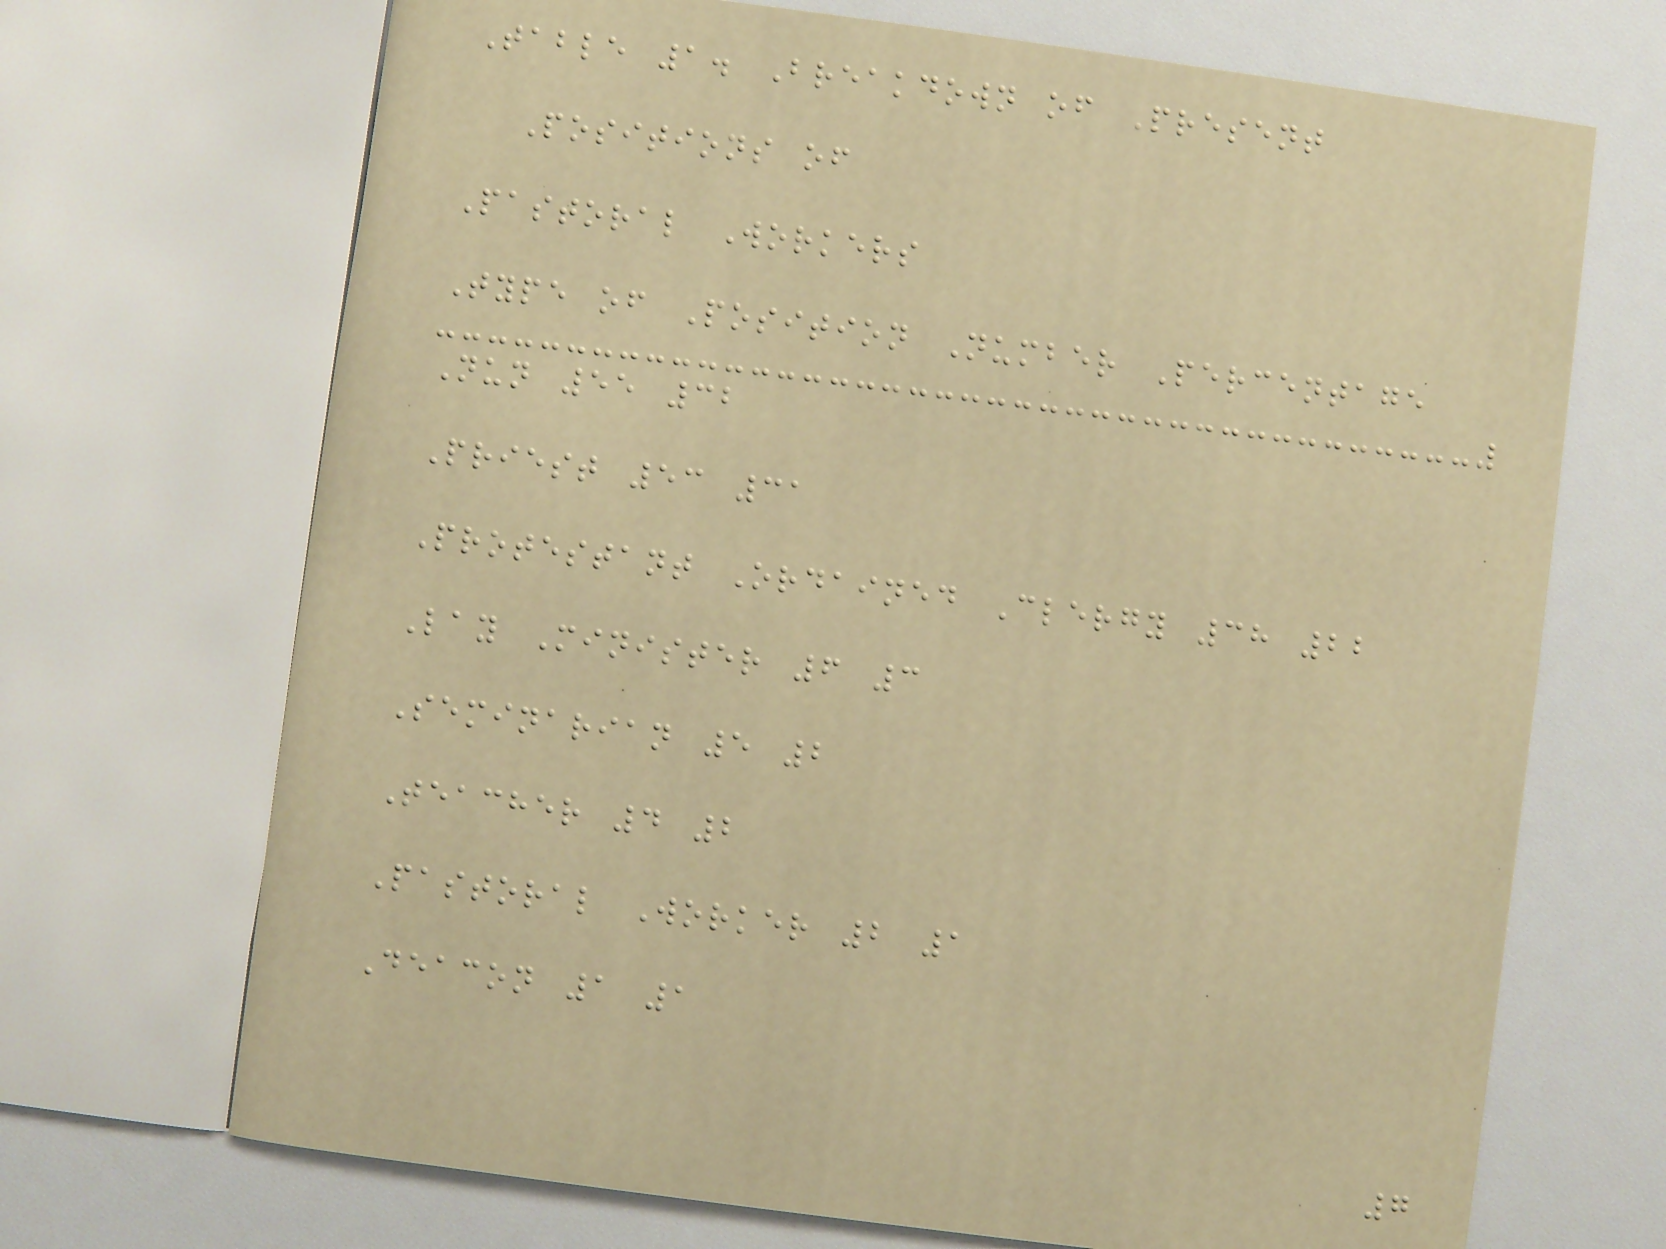Table 1. Breakdown of Present
Positions of
Pastoral Workers
Type of Position Number Percentage
Nun 55 32
Priest 53 31
Protestant Ordained Clergy 38 22
Lay Minister 6 3
Seminarian 5 2
Teacher 4 2
Pastoral Worker 2 1
Deacon 1 1
7
